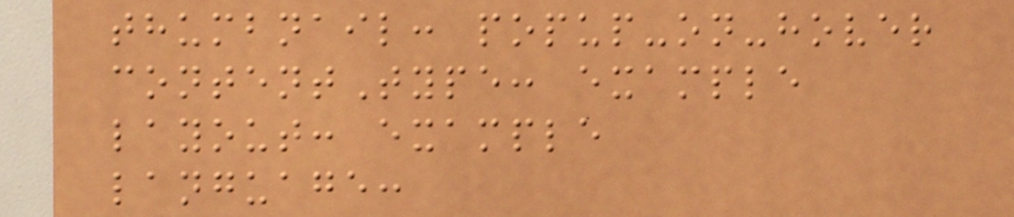thumbnail: popup-on-hover
contentType: example
layout: example
language:
